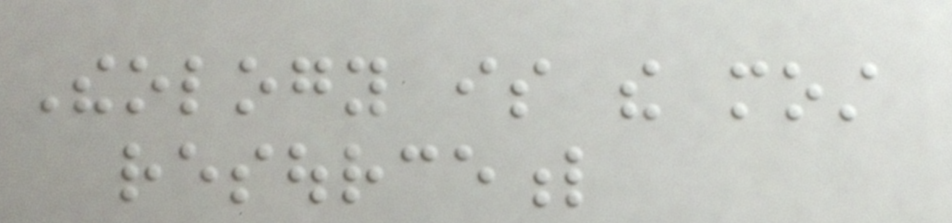Theology is the most
resourceful
